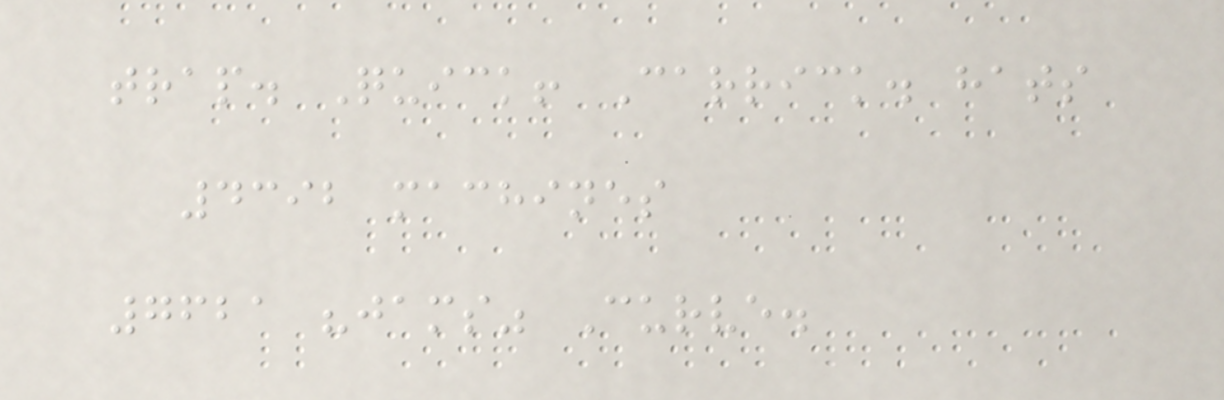trap. Quick! Carrick. hats
4392 machines
7621 "jams" Curve.
